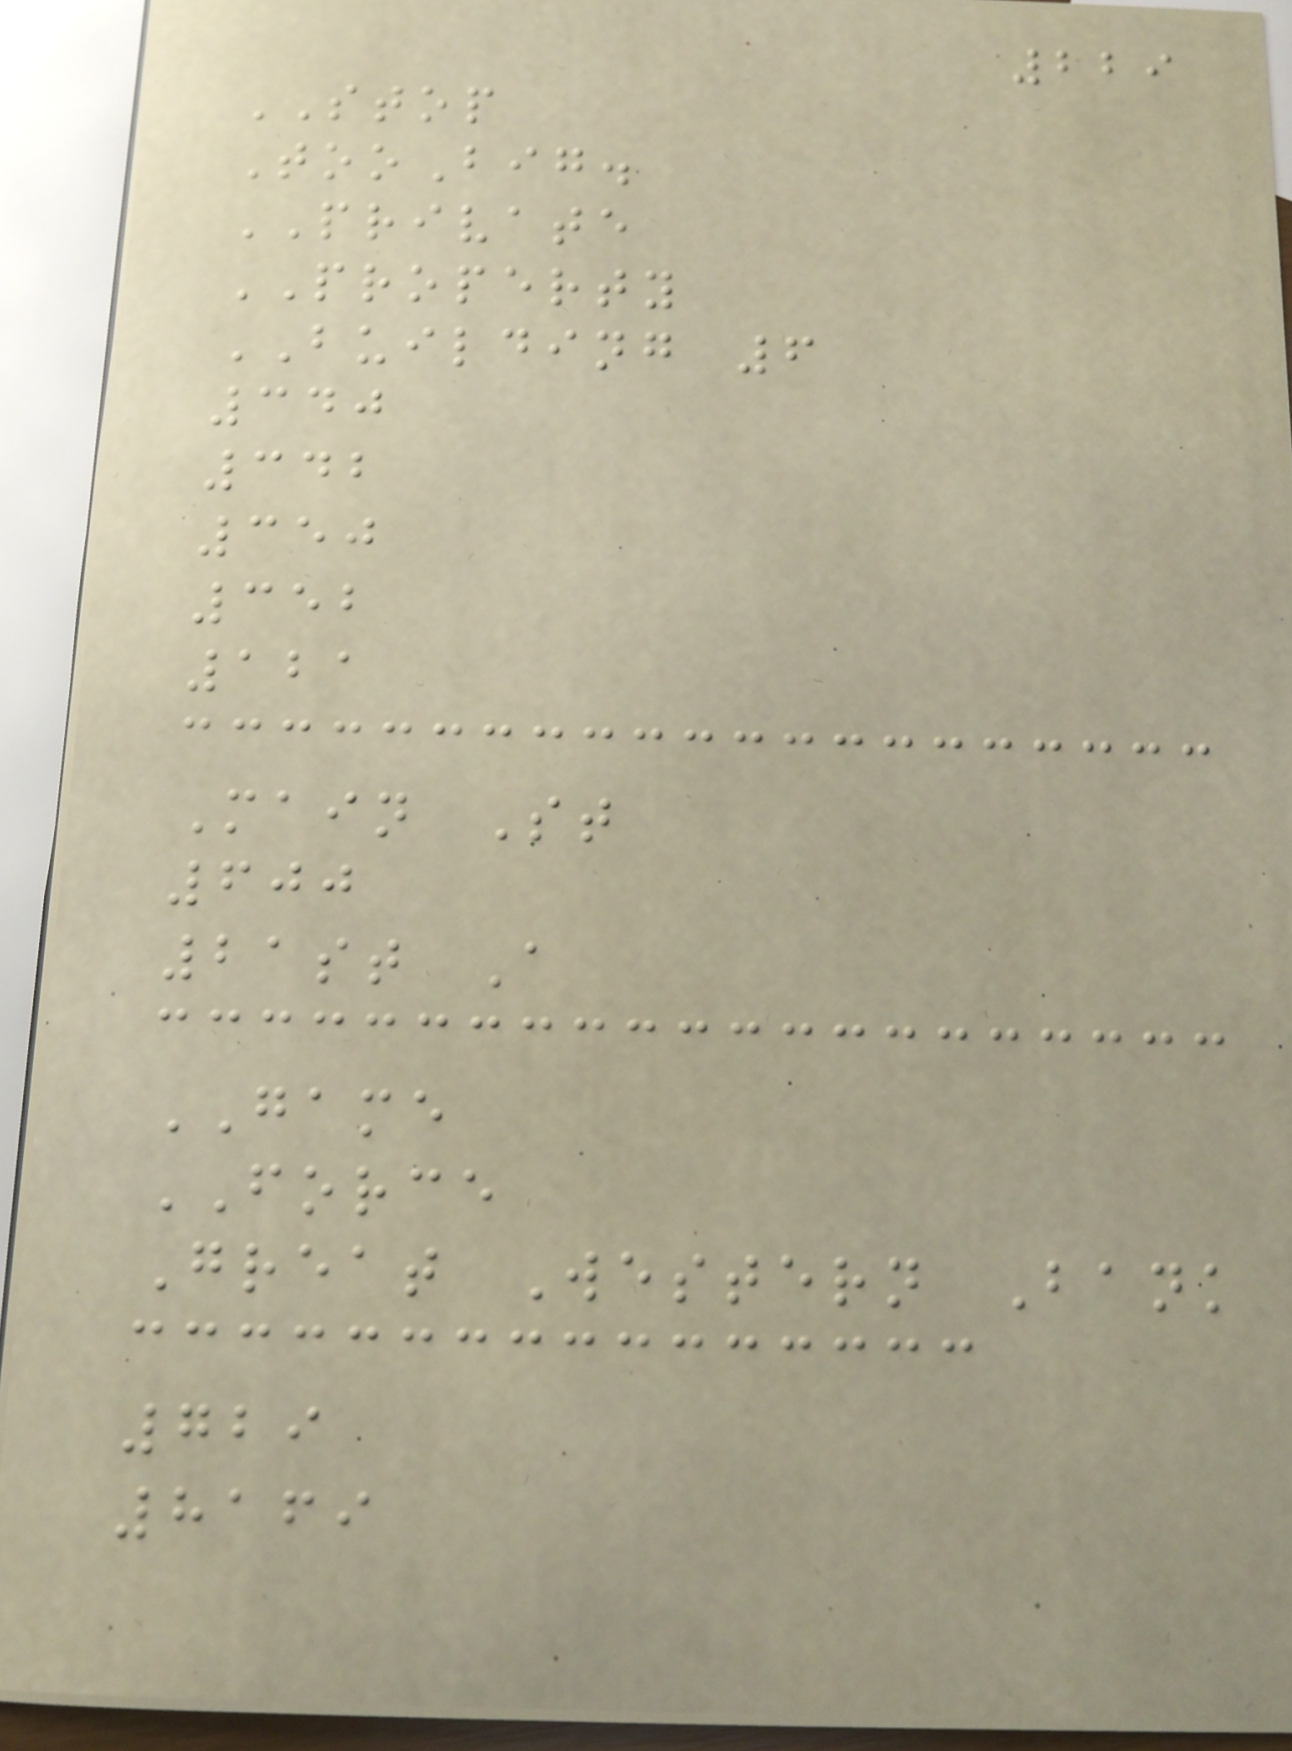229
STOP
TooBig.
PRIVATE
PROPERTY
BUILDING 6
340
342
350
352
121
Main St
600
21st A
GAME
FORCE
Great Western Bank
729
8169
